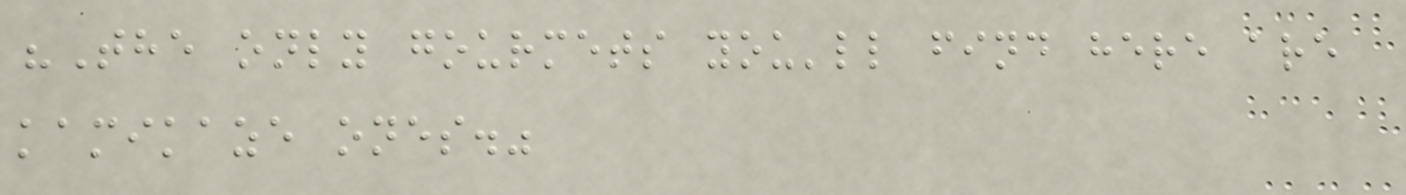"The only gourmets you'll find here are
kamikaze ones."
